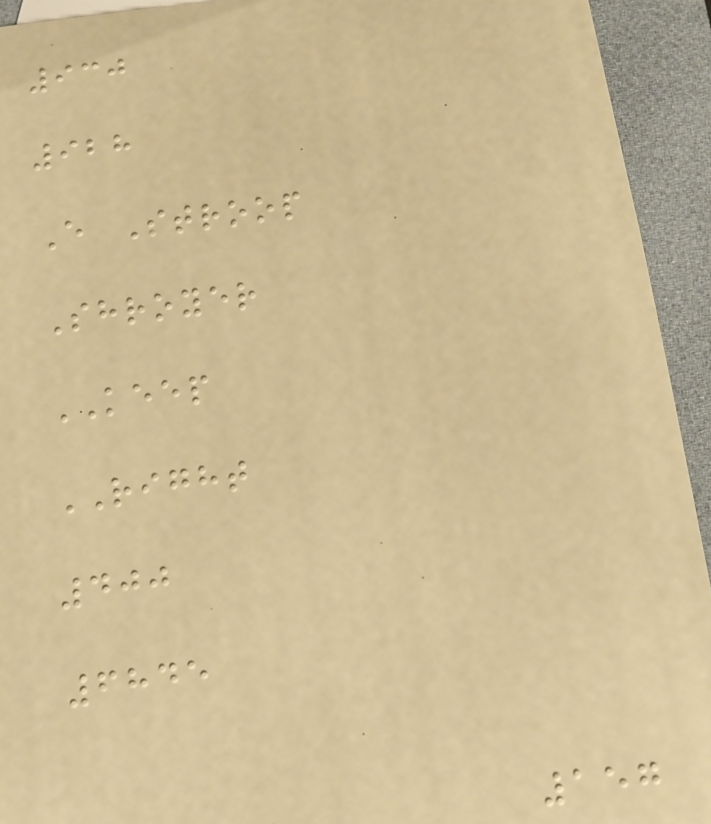930
928
E Stroop
Shroyer
KEEP
RIGHT
400
6845
157
